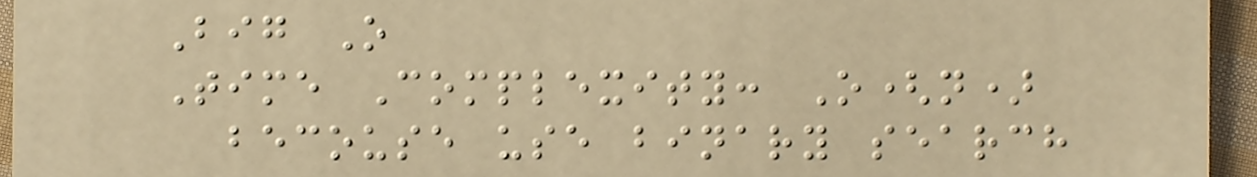Big O
Time Complexity: O(n)
becouse use binary search
